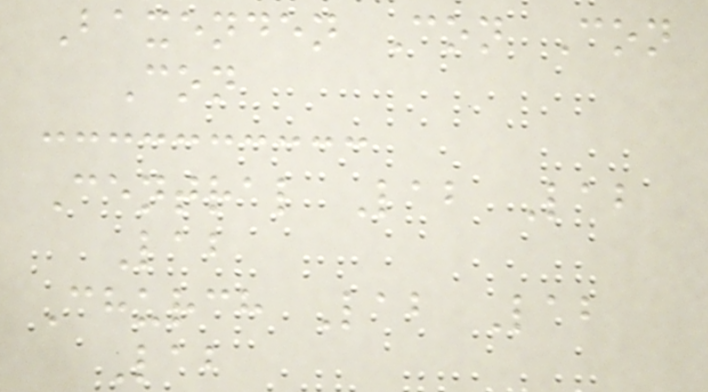Baxenden Con Con
Con
Central Lab Lab
Lab
Church Lab Lab
Lab
